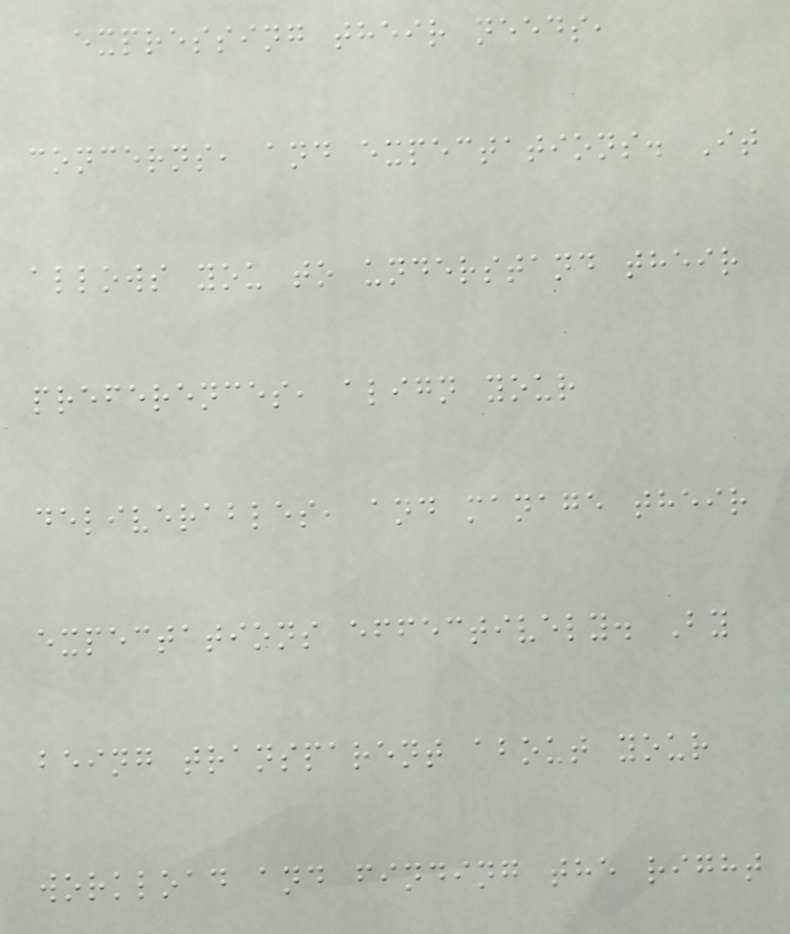expressing their needs,
concerns, and expectations. It
allows you to understand their
preferences, align your
deliverables, and manage their
expectations effectively. By
being transparent about your
workload and finding the right
